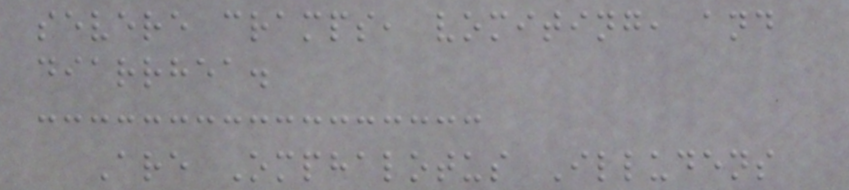severe cramps, vomiting, and
diarrhea.
Are Omphalotus Illudens
